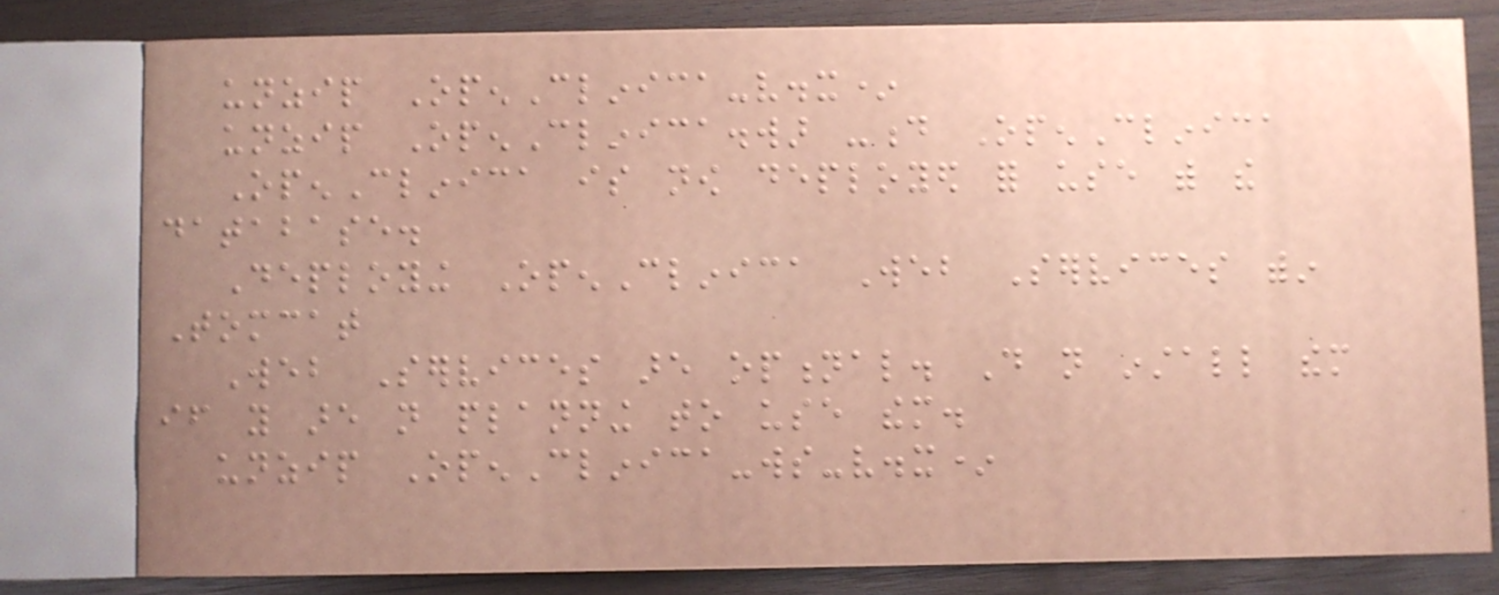unzip OpenClinica-v.x*
unzip OpenClinica.war -d OpenClinica
OpenClinica is now deployed for use with the
database.
Deploying OpenClinica Web Services within
Tomcat
Web Services are optional. Do not install them
if you are not planning to use them.
unzip OpenClinica-ws-v.x*
